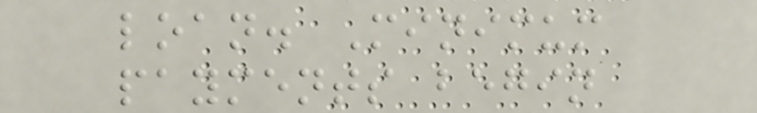loan. Minimum
payments begin
